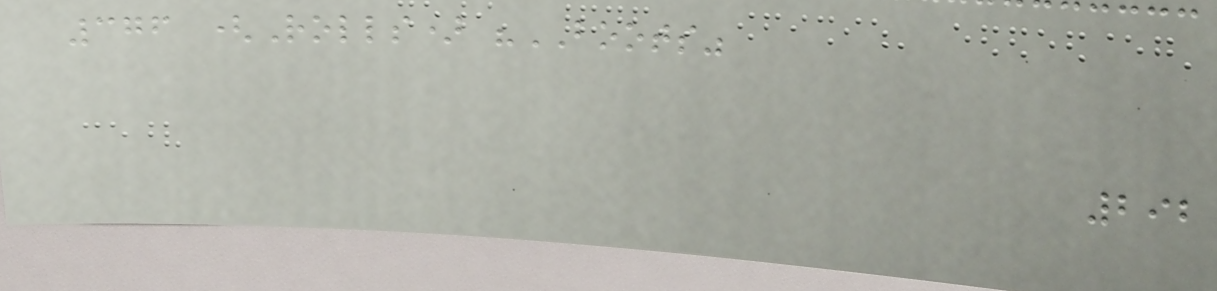376 (Rolls) "BOOTS"
292
